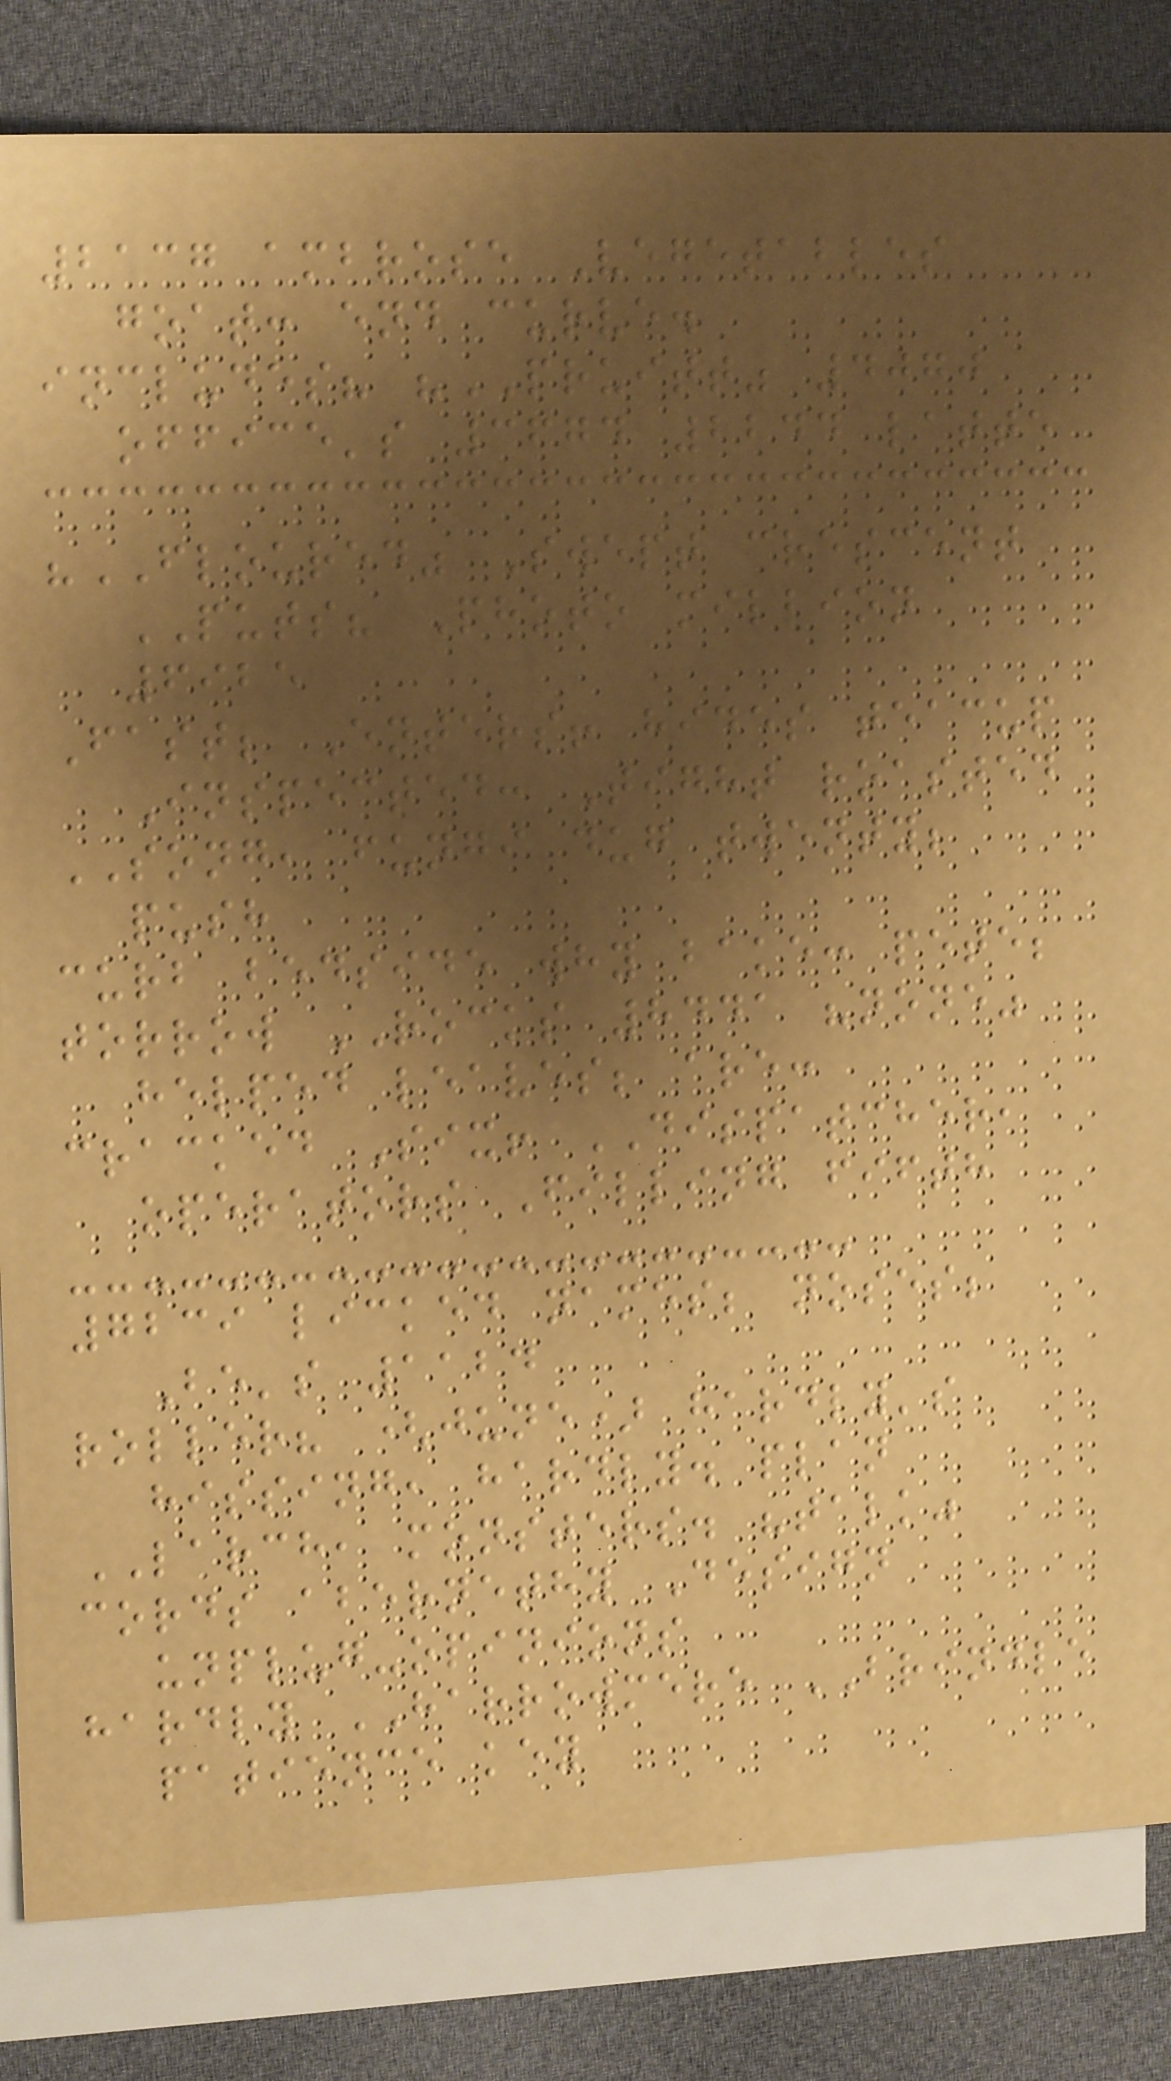2137 ambrose Vegetables
goat: end curve.
includes? "PRUITT" 4070
office's 3674 2244 latte
"FLOURED" Swept crescent
PUTS? Photo million
6925
Fast; Enters! hides teacup
Inspected: Tight roasted
SONG, fungi dug twenty;
push
curb bedside why bake: pete;
torrow ROCKS 8441 "none"
helped leaves; are:
cracked Six! DISPATCHER,
operators Filling fifth
7239 licked names; noses;
Be's 1124
roller? (june) hardly's
hissing, hardly. plan
LARCH, monsters. "talk"
cords abernethy Design
unplug-opinions
hardly HARROWMERE BRINDLE
patience key
